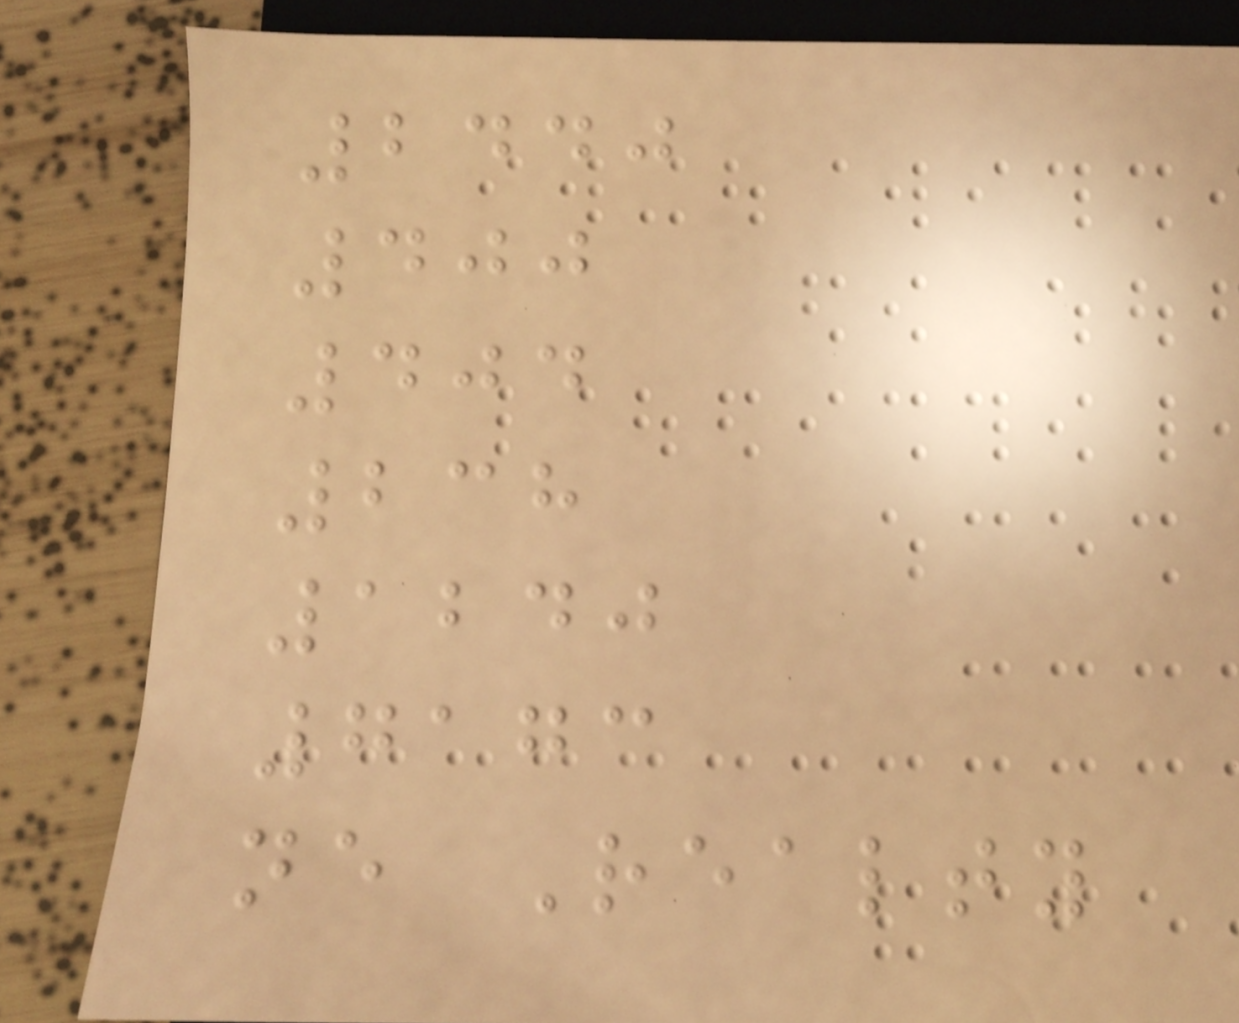2440
400
404
238
1240
7173
ne Realty
